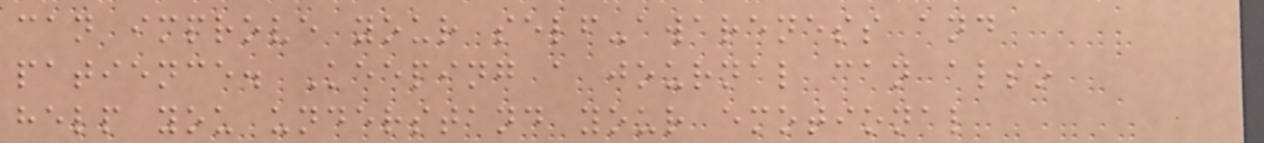can improve your self-awareness and
patience. Keeping a journal can also
help you understand your emotional
